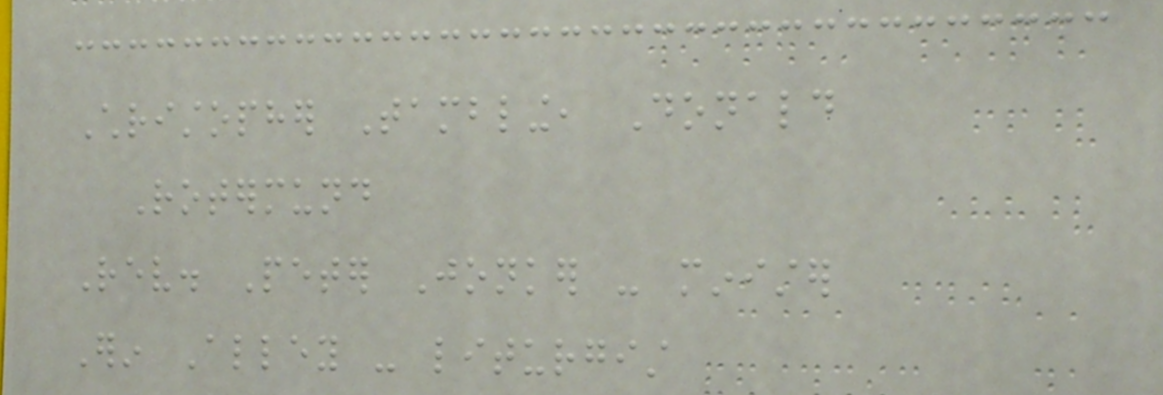Christopher Tambling, Donald
Rotermund
Rev. Peter Jonker - minister
Erin Alley - liturgist
